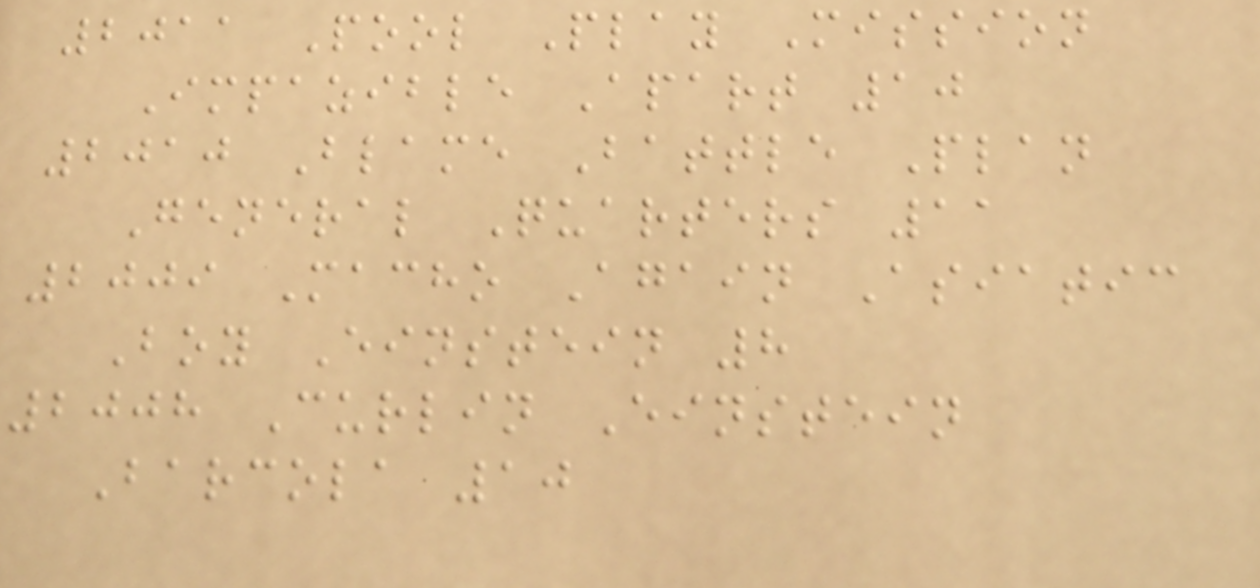2011 Pool Play Mission
Impazible Apart 10
2010 Blame Battle Plan
General Quarters 11
2009 Macho Again Asiatic
Boy Einstein 8
2008 Curlin Einstein
Barcola 10
